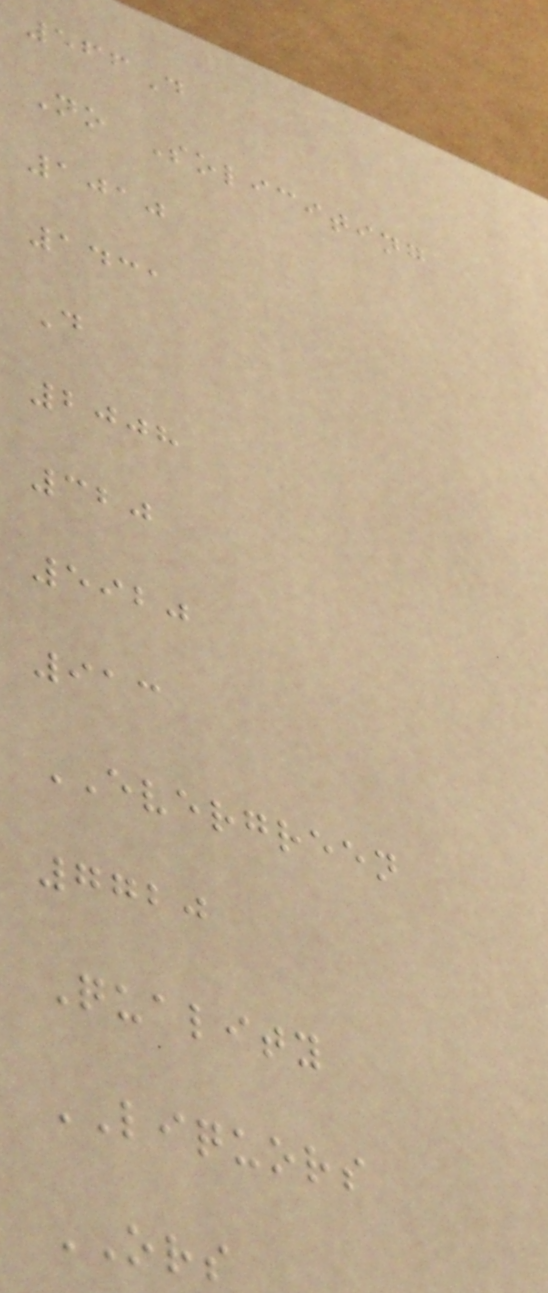566D
No Soliciting
1010
1431
D
2008
320
5920
913
EVERGREEN
7720
Quality
LIQUORS
ORS
